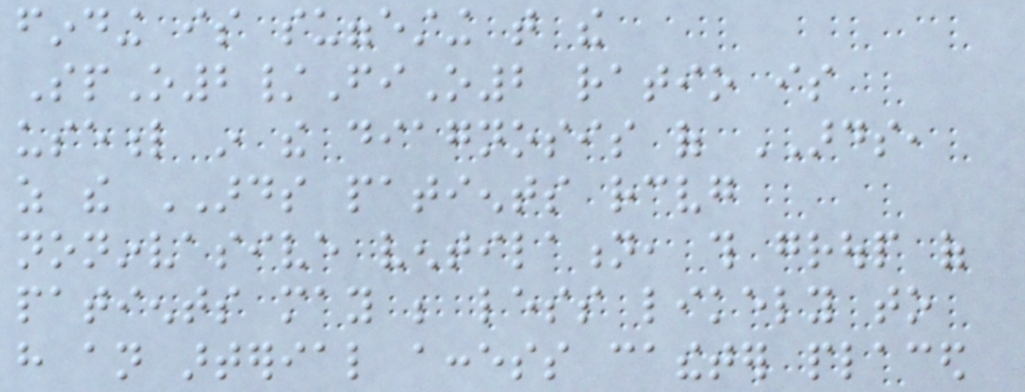finding is suggesting that the
SpO2/FiO2 ratio is
useful in the diagnosis of ARDS,
as the ARDS patients receiving
noninvasive ventilation, this group of
patients may be less likely to
have an arterial access catheter placed
